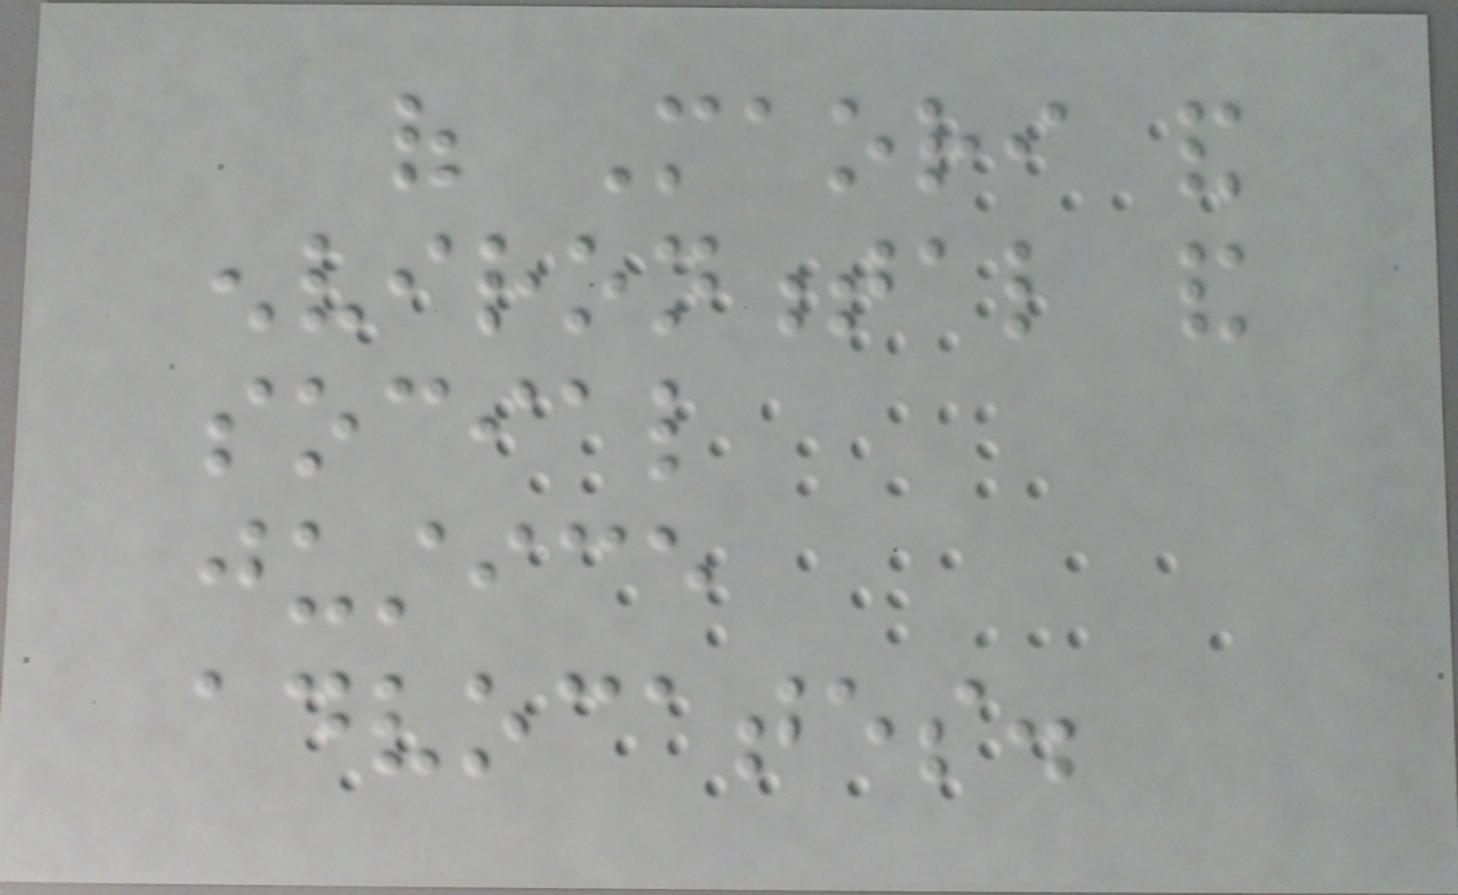of Maori and
environmental and
social
justice
advocates.
